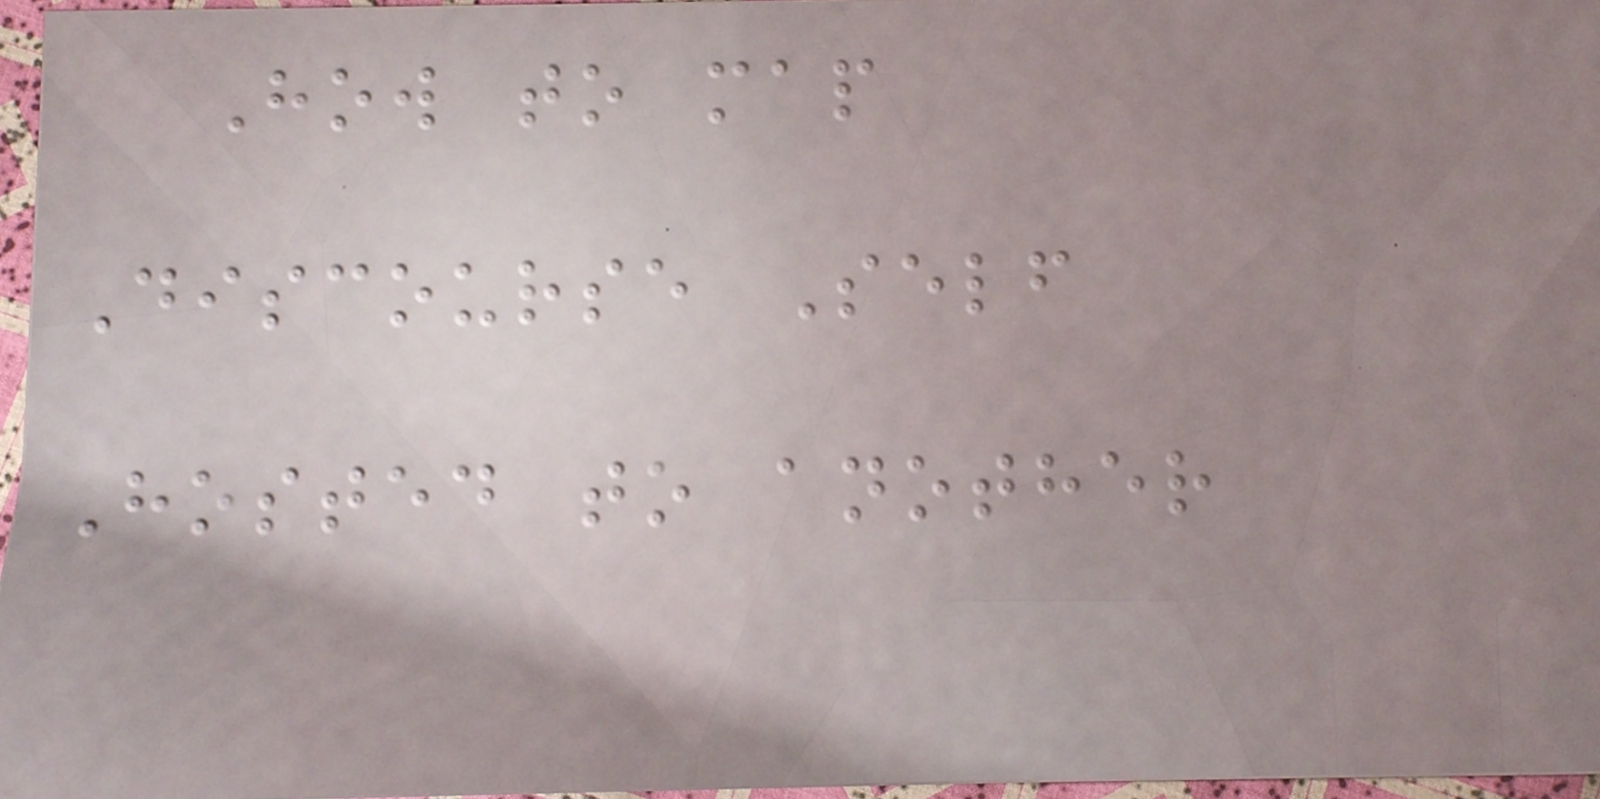How to map
Discourse Self
Hosted to another
